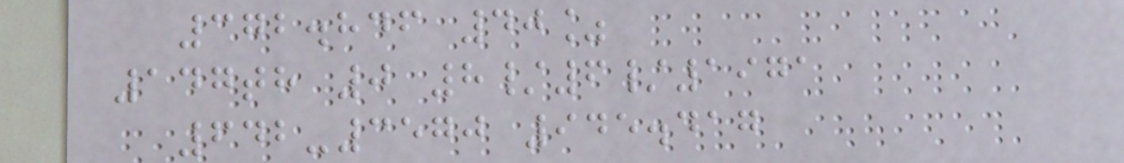372.846 40%
147th 0 8/6/1971
642-3570 945.417
